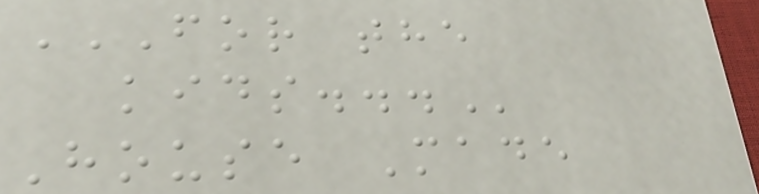FOR THE
KIDS...
House Made
